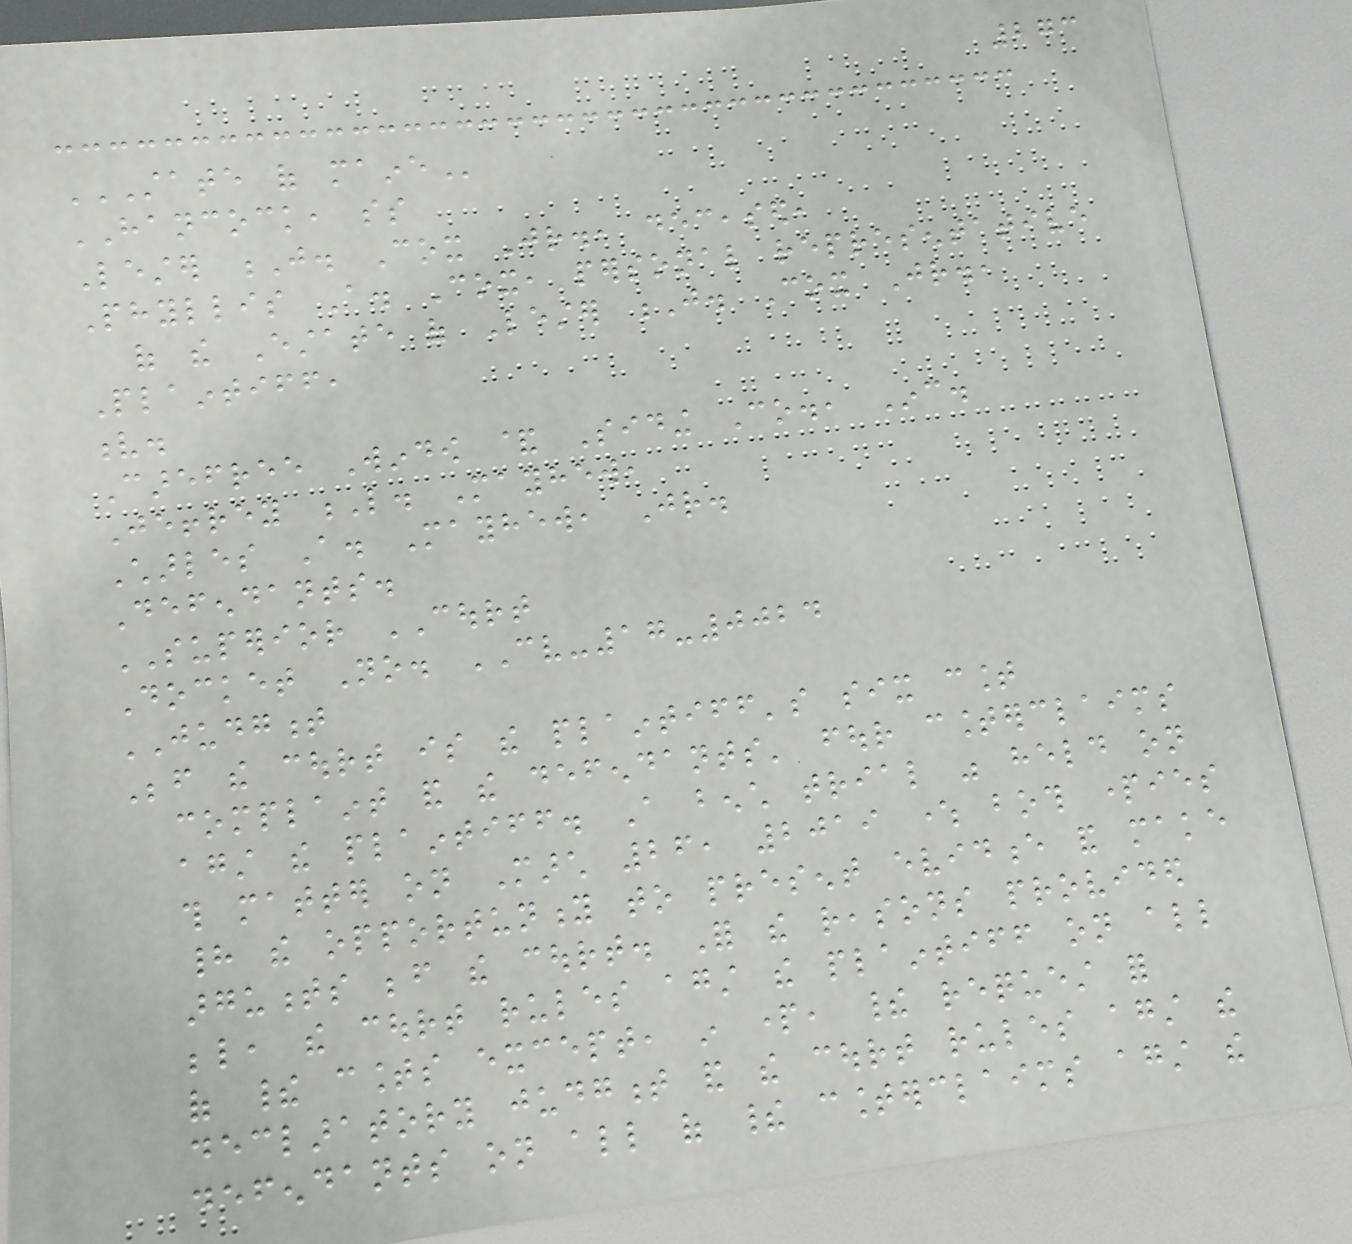273
STATE OF MAINE
HANCOCK, ss
Lester J. Cox Jr., deceased,
Phyllis A. Cox, personal representative
of the Estate of Lester J. Cox Jr.,
Plaintiff,
v.
Carefree Window & Siding Co., Inc.
Jeffrey L. Mayhew,
Charles A. Mayhew, Jr.
Defendants.
SUPERIOR COURT
Docket No. CV-17-0024
JUDGMENT
Before the court is the plaintiff's six count
complaint and the defendants' four counterclaims
against the plaintiff. A bench trial was held on
this matter on March 26, 2019 where both parties
had the opportunity to present evidence and make
arguments before the court. For the reasons provided
below, the court rules against the plaintiff on all
of their counts except, in part, their request for
declaratory judgment and the court rules against the
defendants on all of their counterclaims against the
